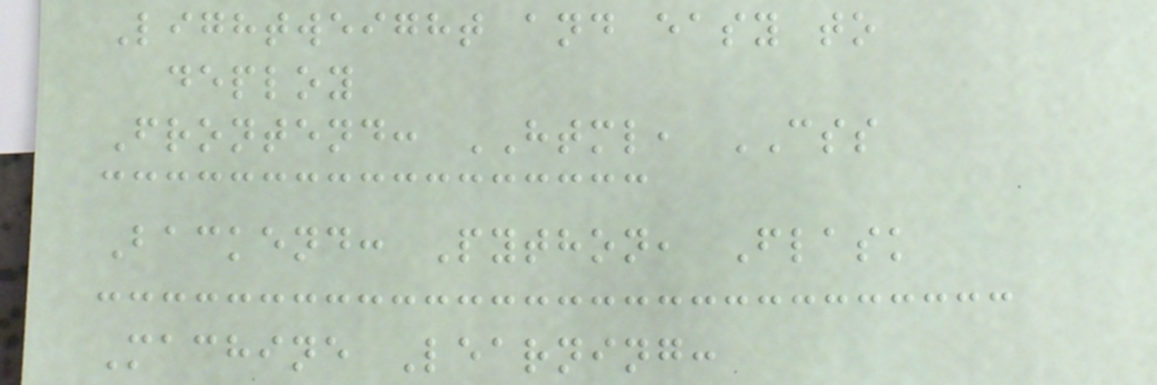Lightweight and easy to
deploy
Frontend: HTML, CSS
Backend: Python, Flask
Machine Learning:
